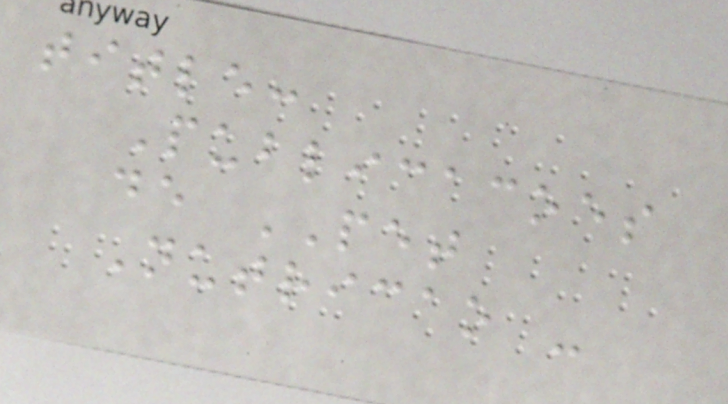title:
Publicacoes
de PET
Nutricao -
